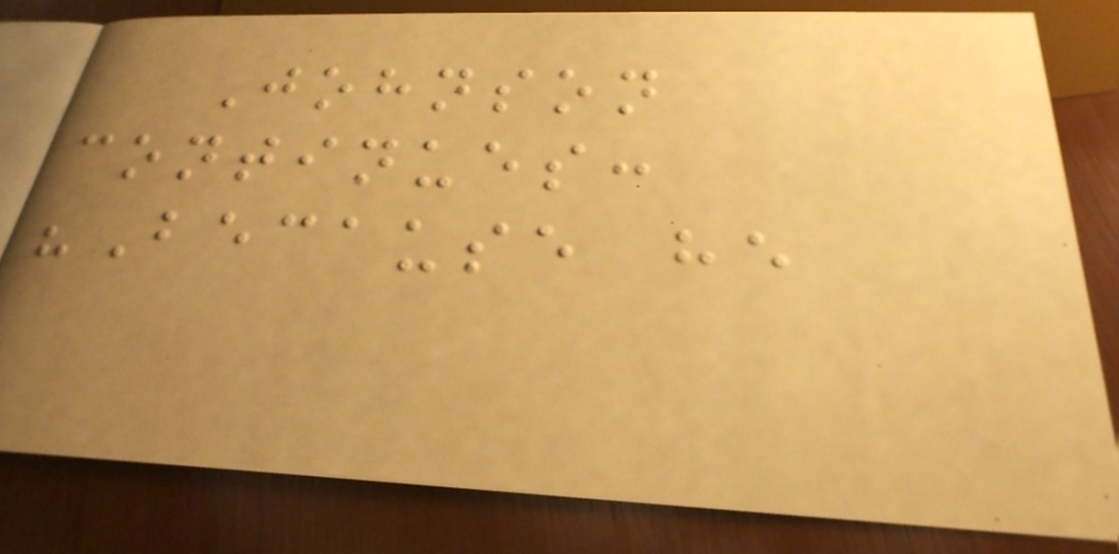Johnson
continues:
"Because he
